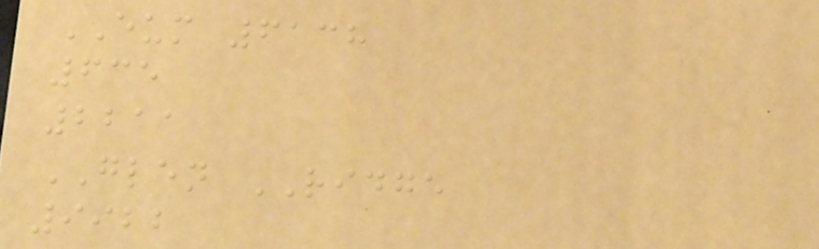EUM 6138
635
2211
GLEN RIDGE
9922
